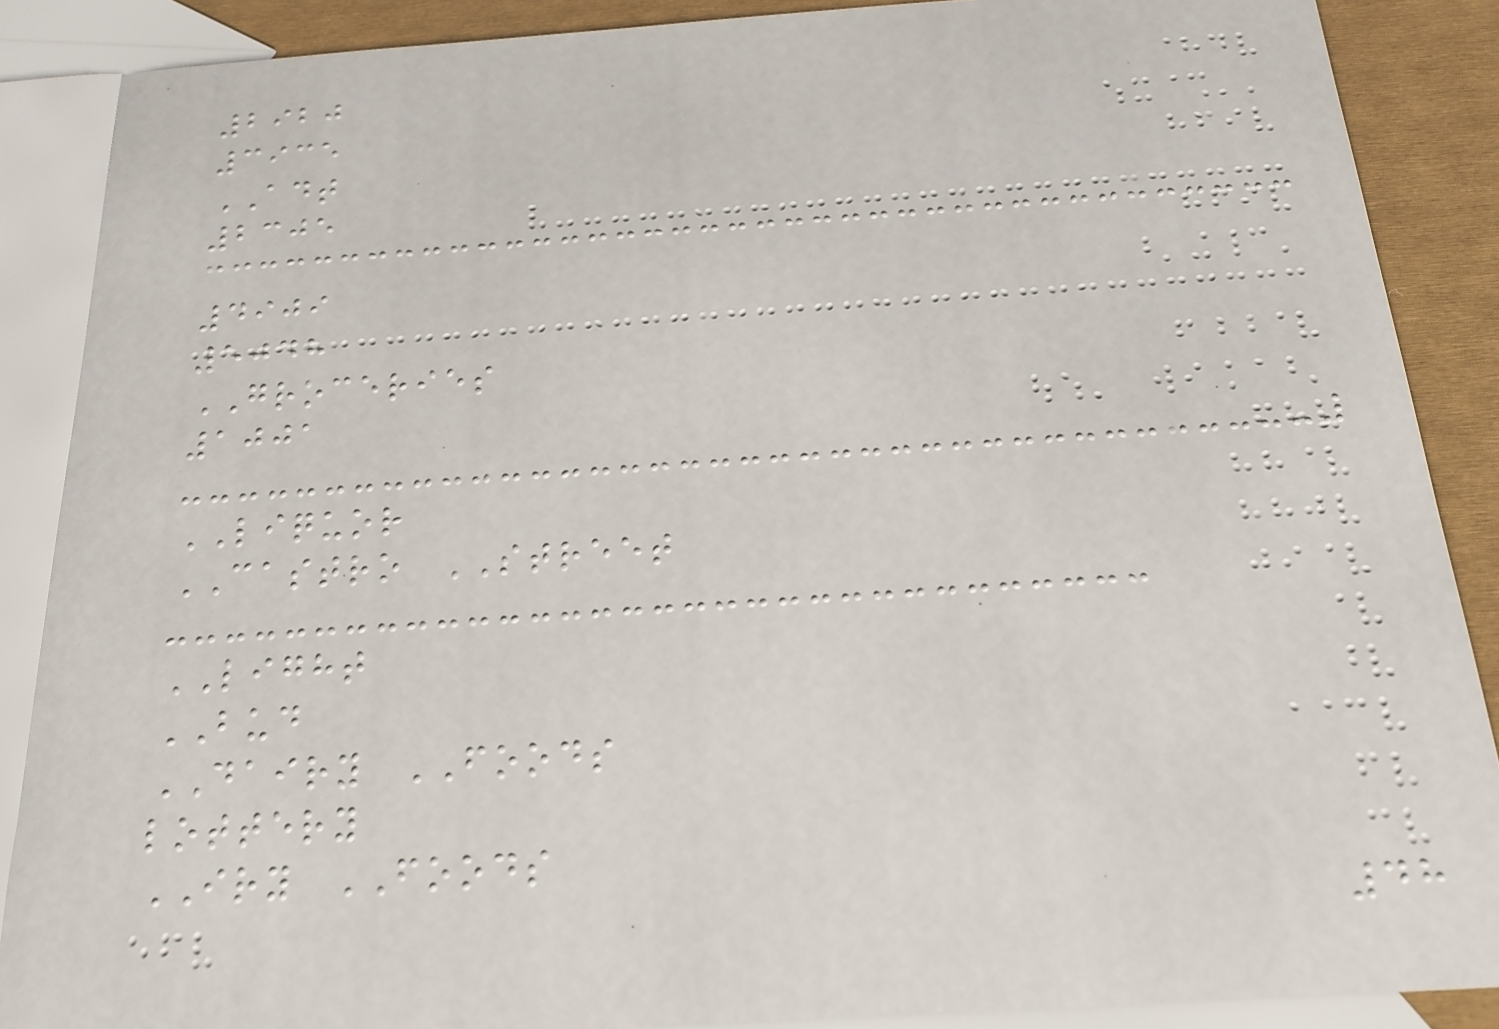2920
3935
ADT
2305
4909
5048
GROCERIES
1001
LIQUOR
CASTRO STREET
LIGHT
BUD
DAIRY FOODS
lottery
IRY FOODS
48
